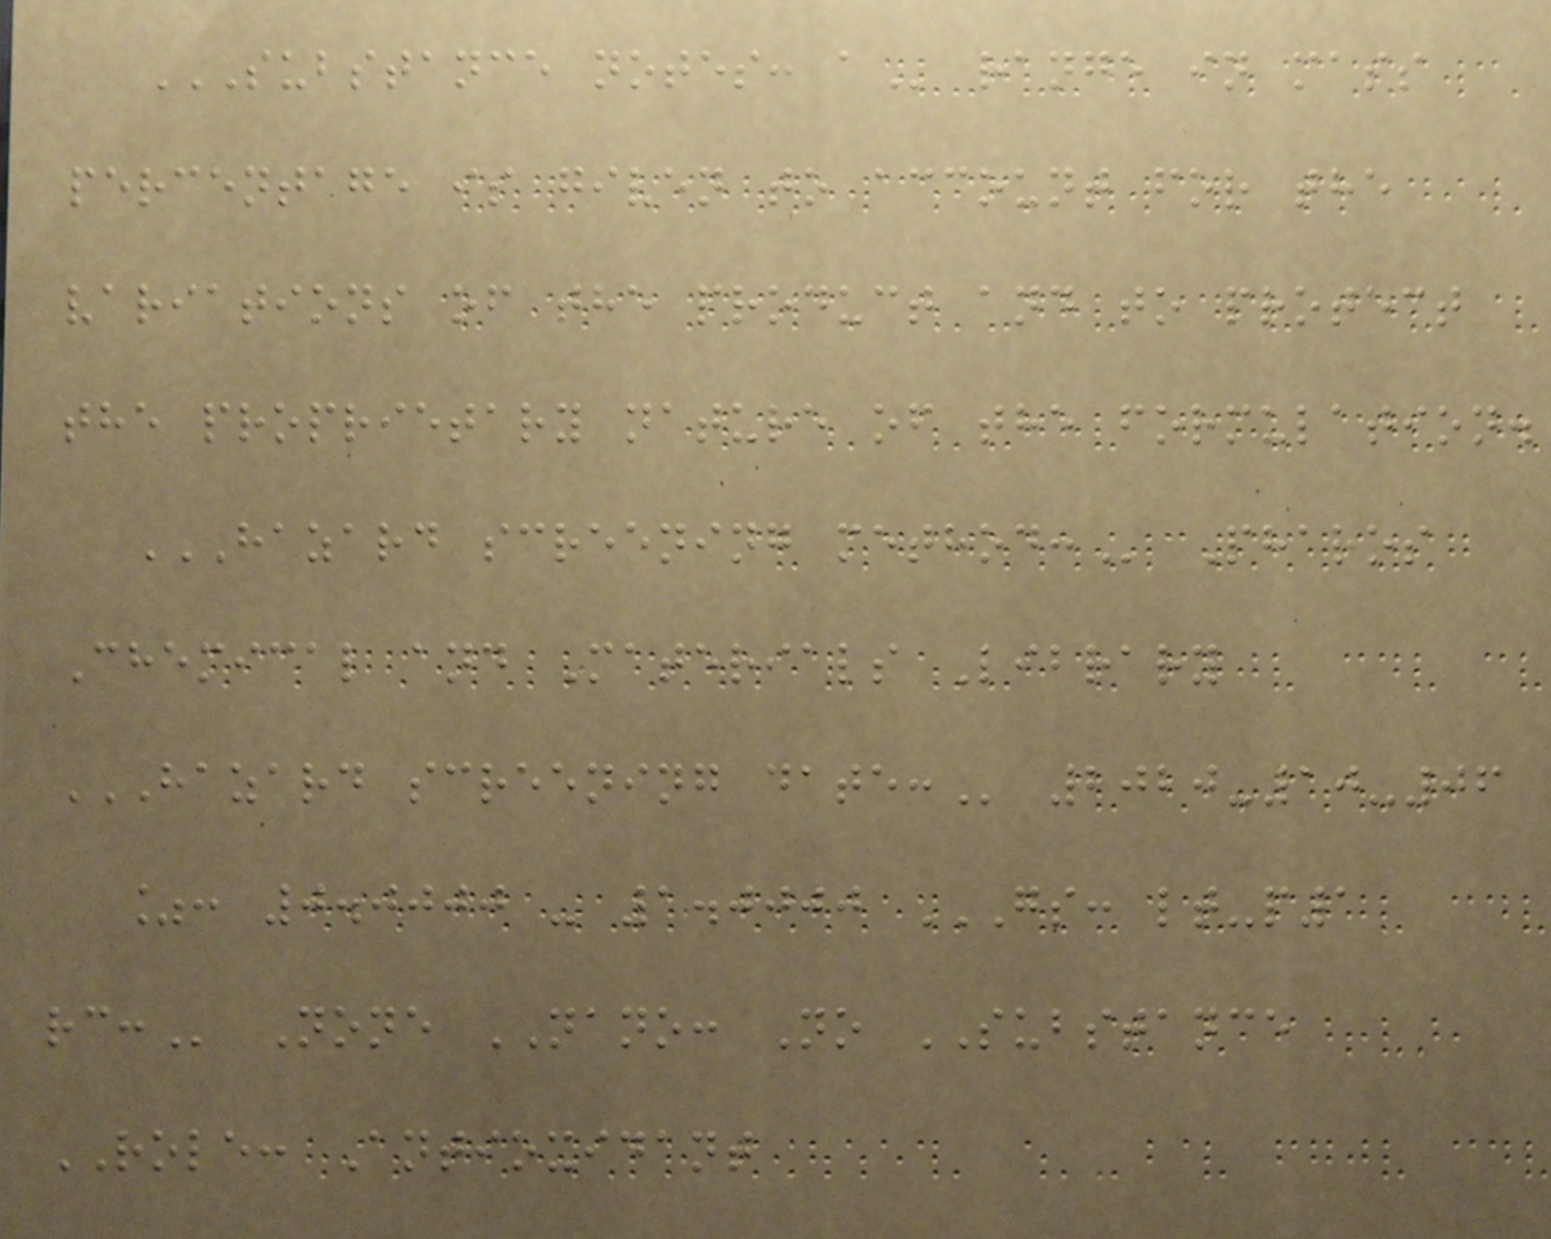SUBSTANCE NOTES: A range in mass
percentage is given to account for the
variations of the product and to protect
the proprietary nature of the formulation.
HAZARD SCREENING METHOD: Pharos
Chemical and Materials Library
HAZARD SCREENING DATE: 2020-10-06
%: 0.0000 - 1.0000 GS: LT-P1
RC: None NANO: No SUBSTANCE
ROLE: Antioxidant
